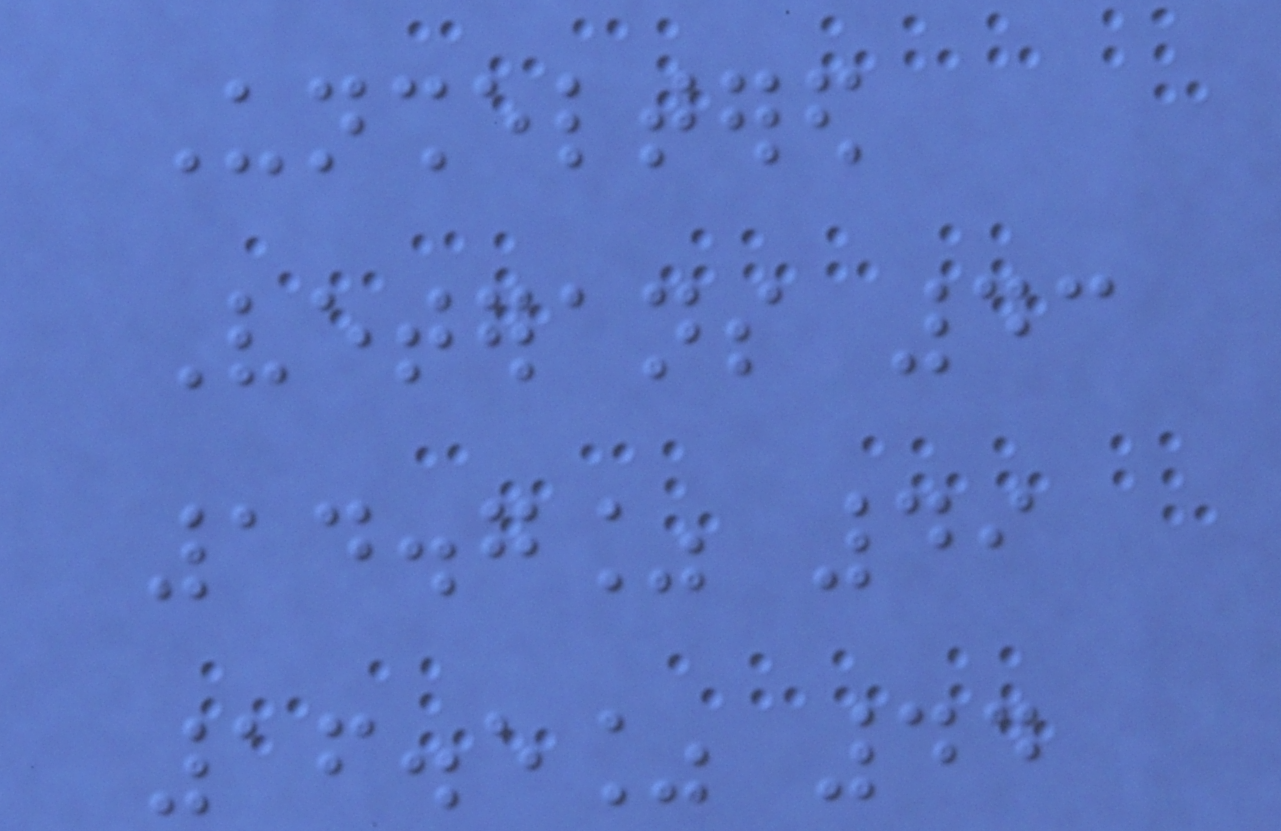Unsheltered
Veterans 43
14.7% 49
16.5% 44
